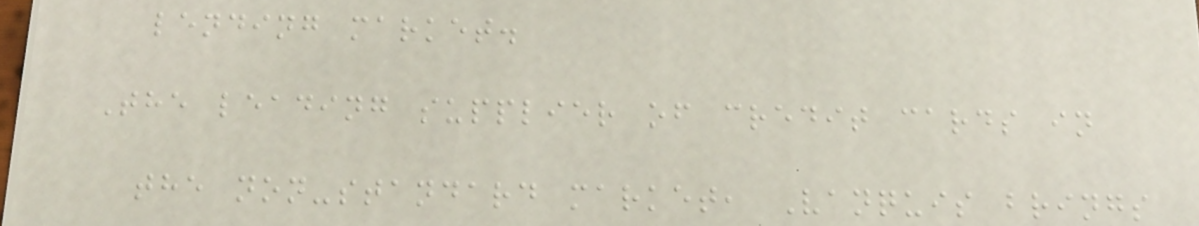lending market.
The leading supplier of credit cards in
the non-standard market, Vanquis brings
